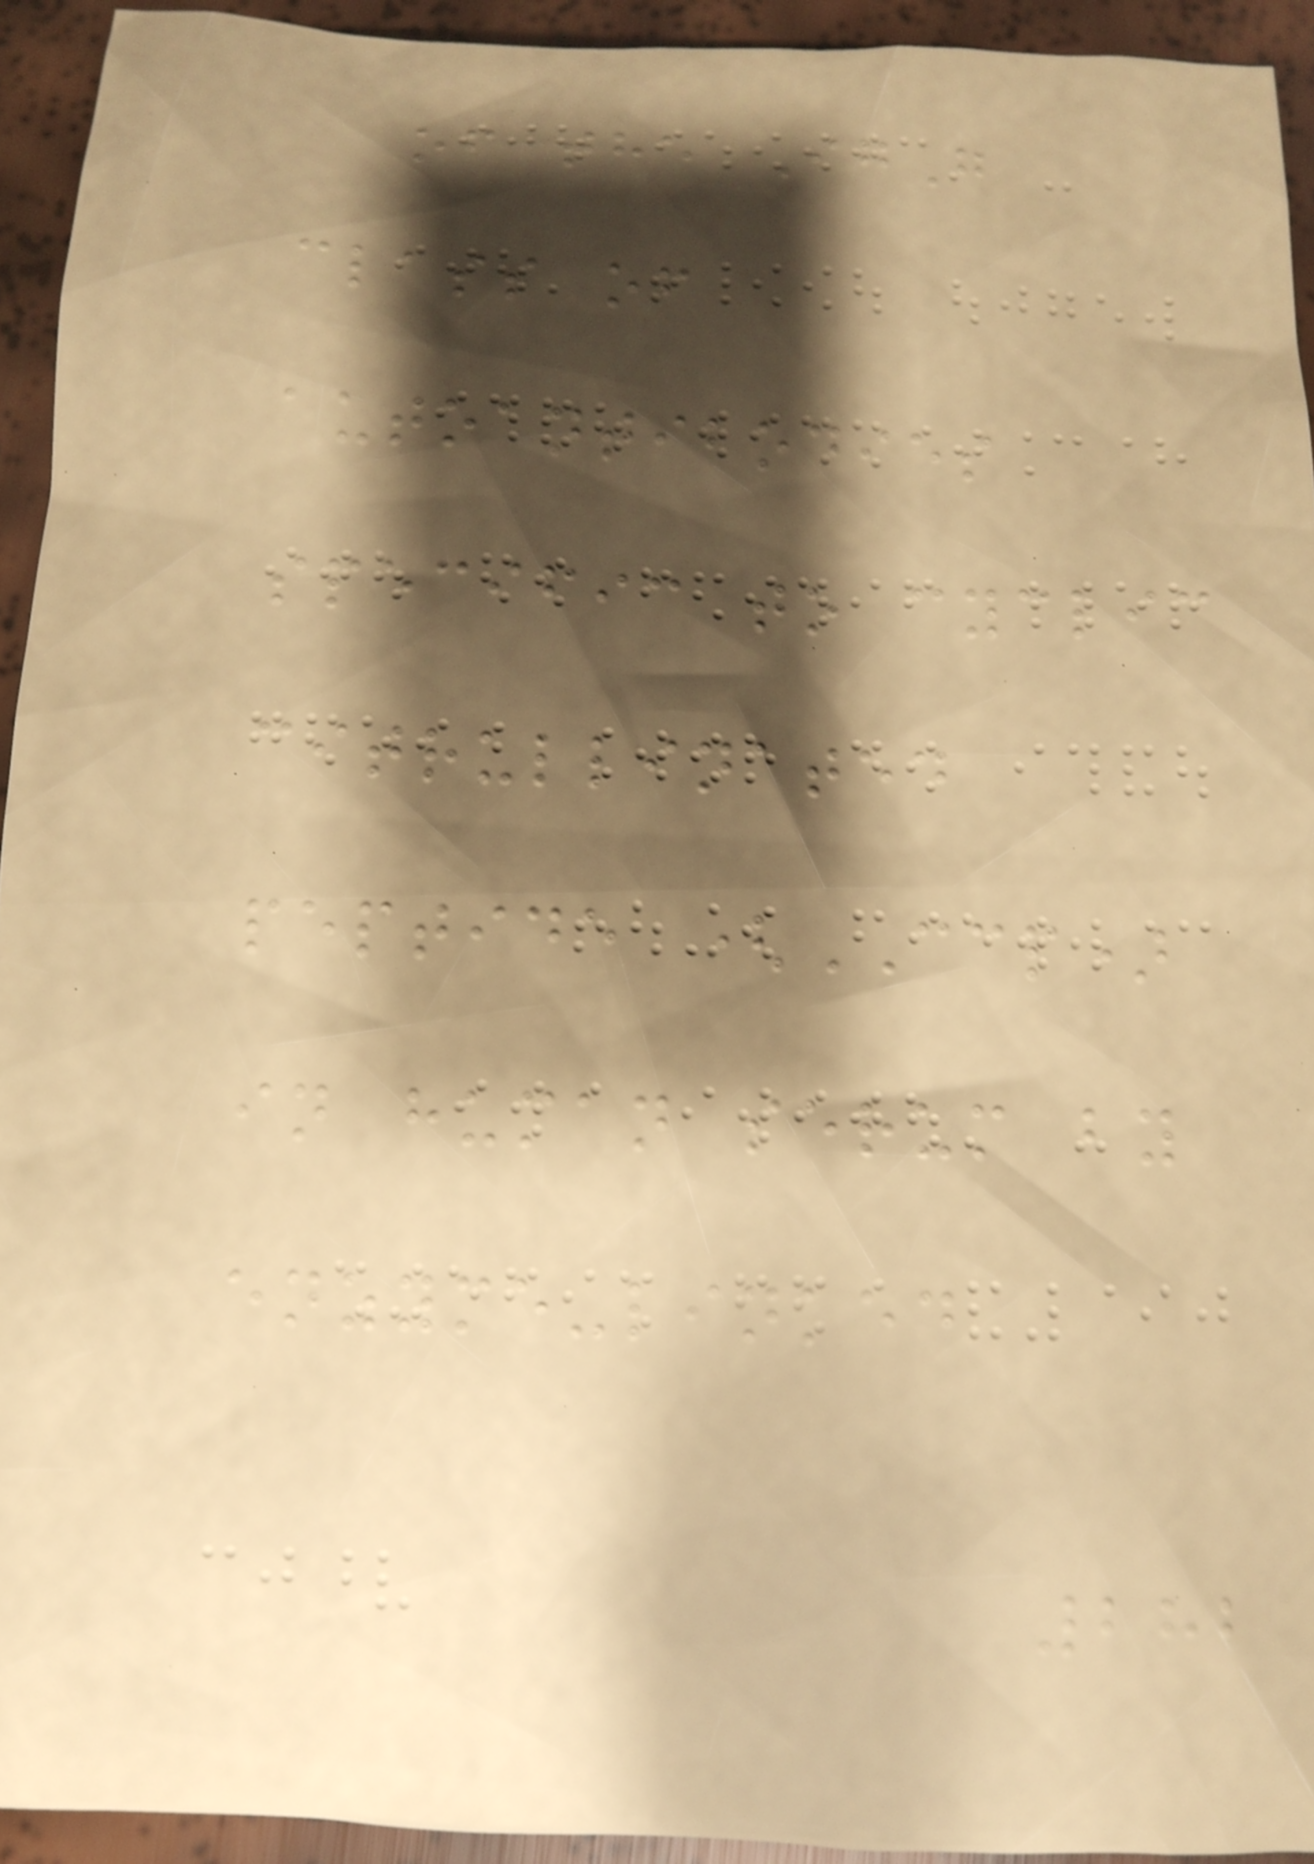of the IgG
class of
autoantibodies
specific to cyclic
citrullinated
peptide (CCP)
in human serum by
enzyme-linked
282
